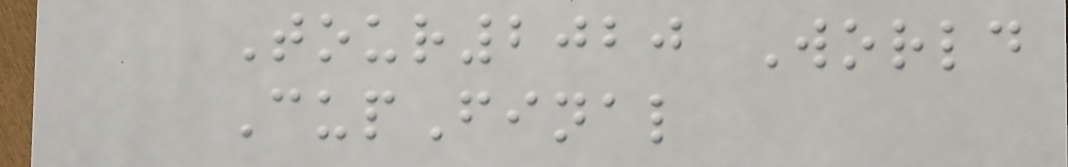Tour2020 World
CupFinal
